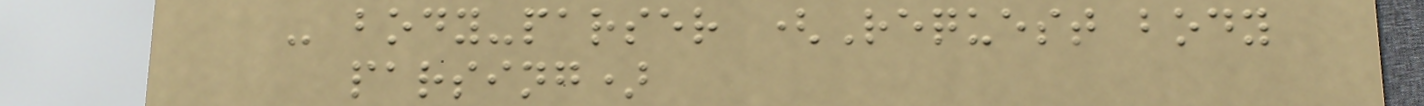- body-parser (Request body
parsing)
